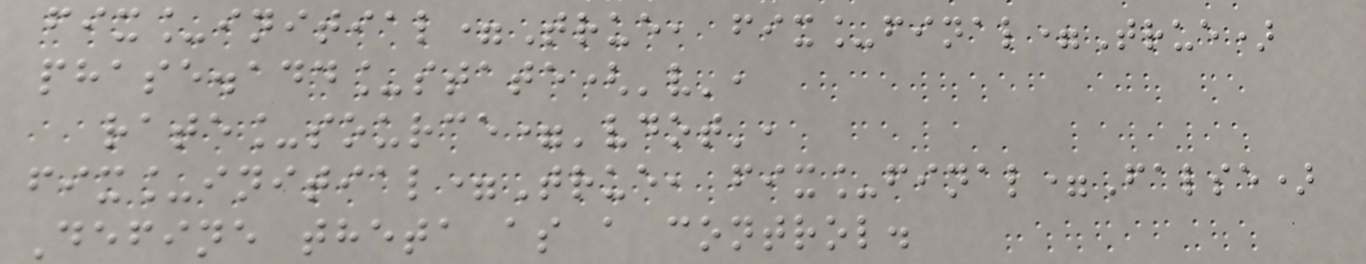fix_initial=True, fix_final=True)
phase.add_state('v',
rate_source='vdot',
fix_initial=True, fix_final=False)
Define theta as a control.
